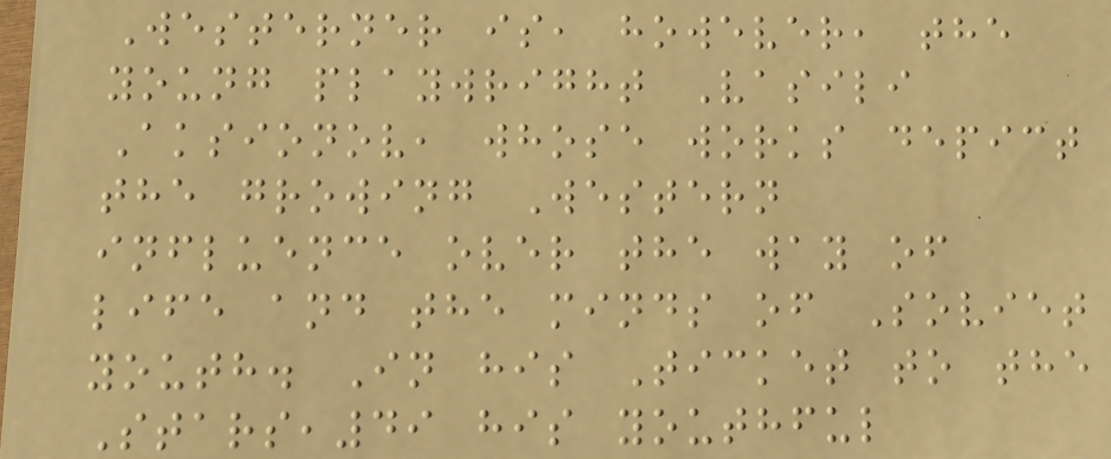Westerner is, however, the
young playwright Vasili
Aksionov, whose works depict
the growing Western
influence over the way of
life and the minds of Soviet
youth. In his Ticket to the
Stars,49 his youthful
